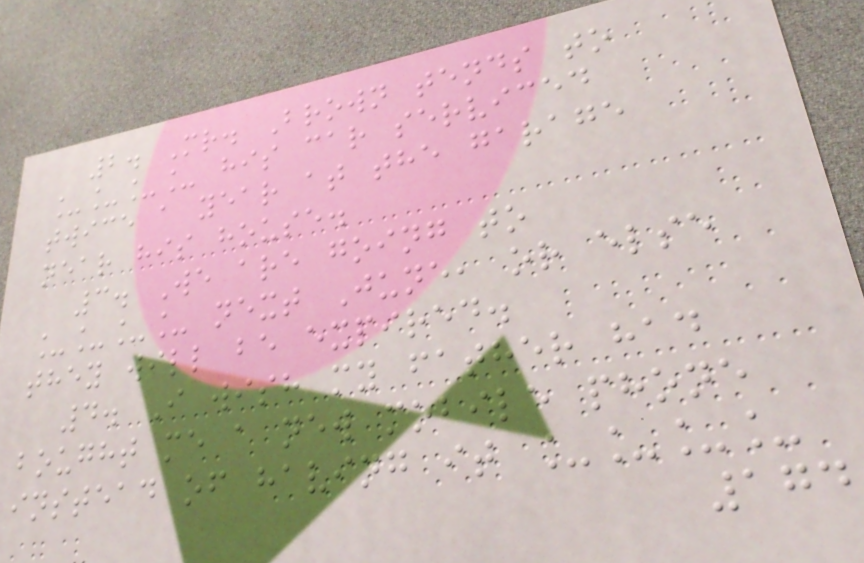2. Mr. Brown tends to
____ his car serviced
twice a year at the garage
near his house.
3. We are going to
____ next June, or else
they will be expired.
4. I wish my father had
bought me a new mobile phone
instead of having it ____
174
